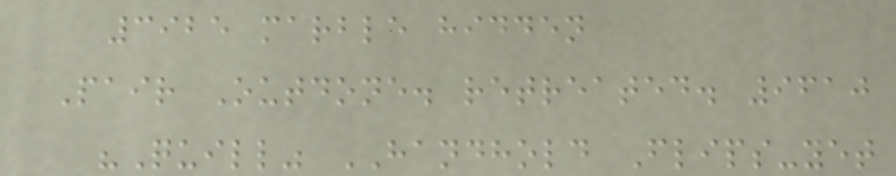3925 marble hidden
Pair Outdone. retreated. 9610
"Quill" HANDHOLD Flips-yet
